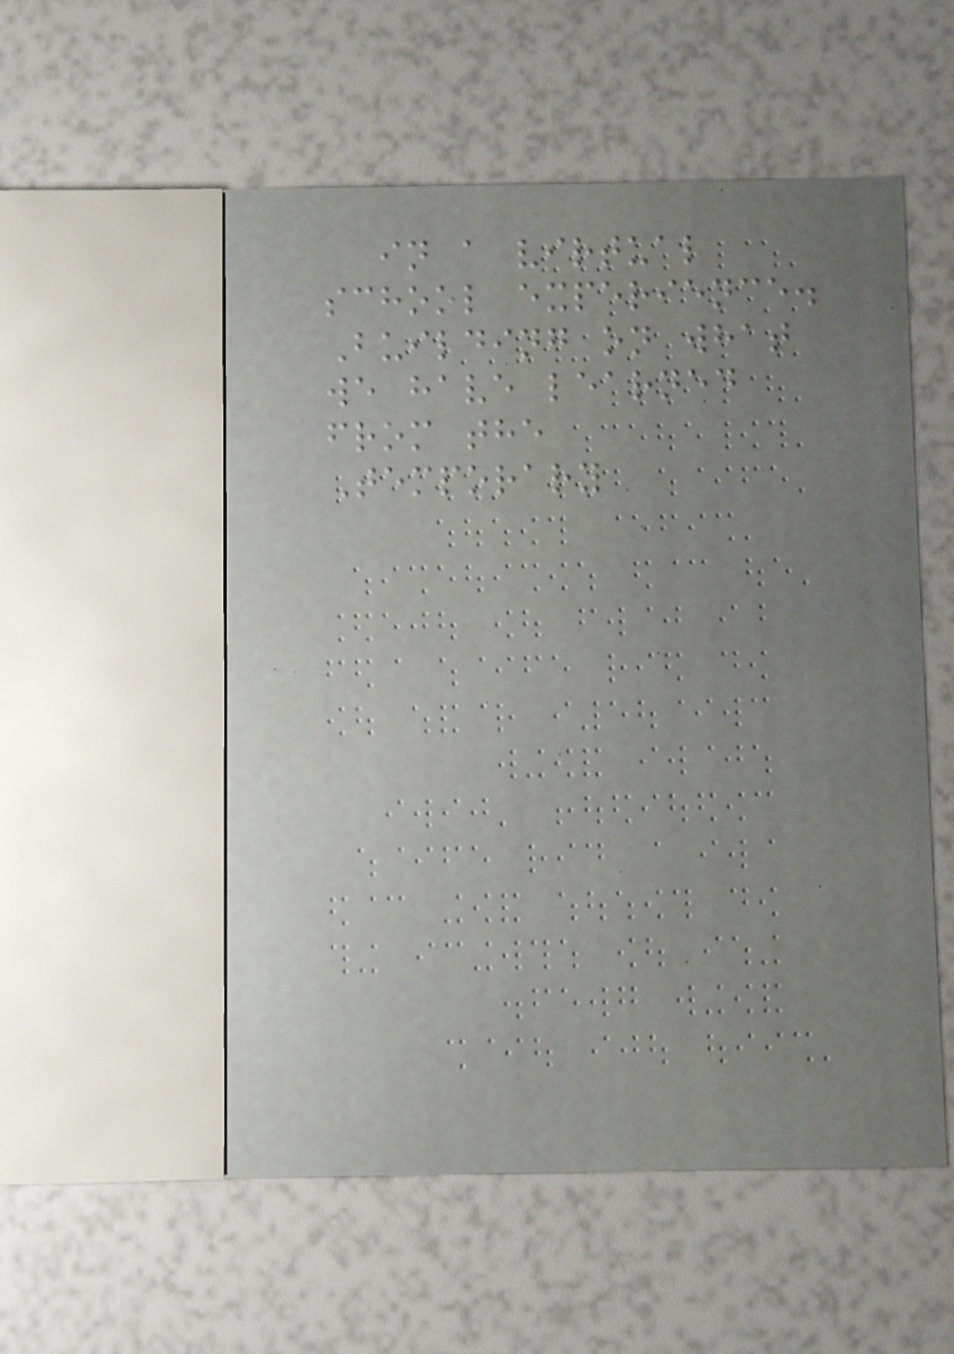in a virtual
school experience.
Building on what
we have learned
from the
Temporary
